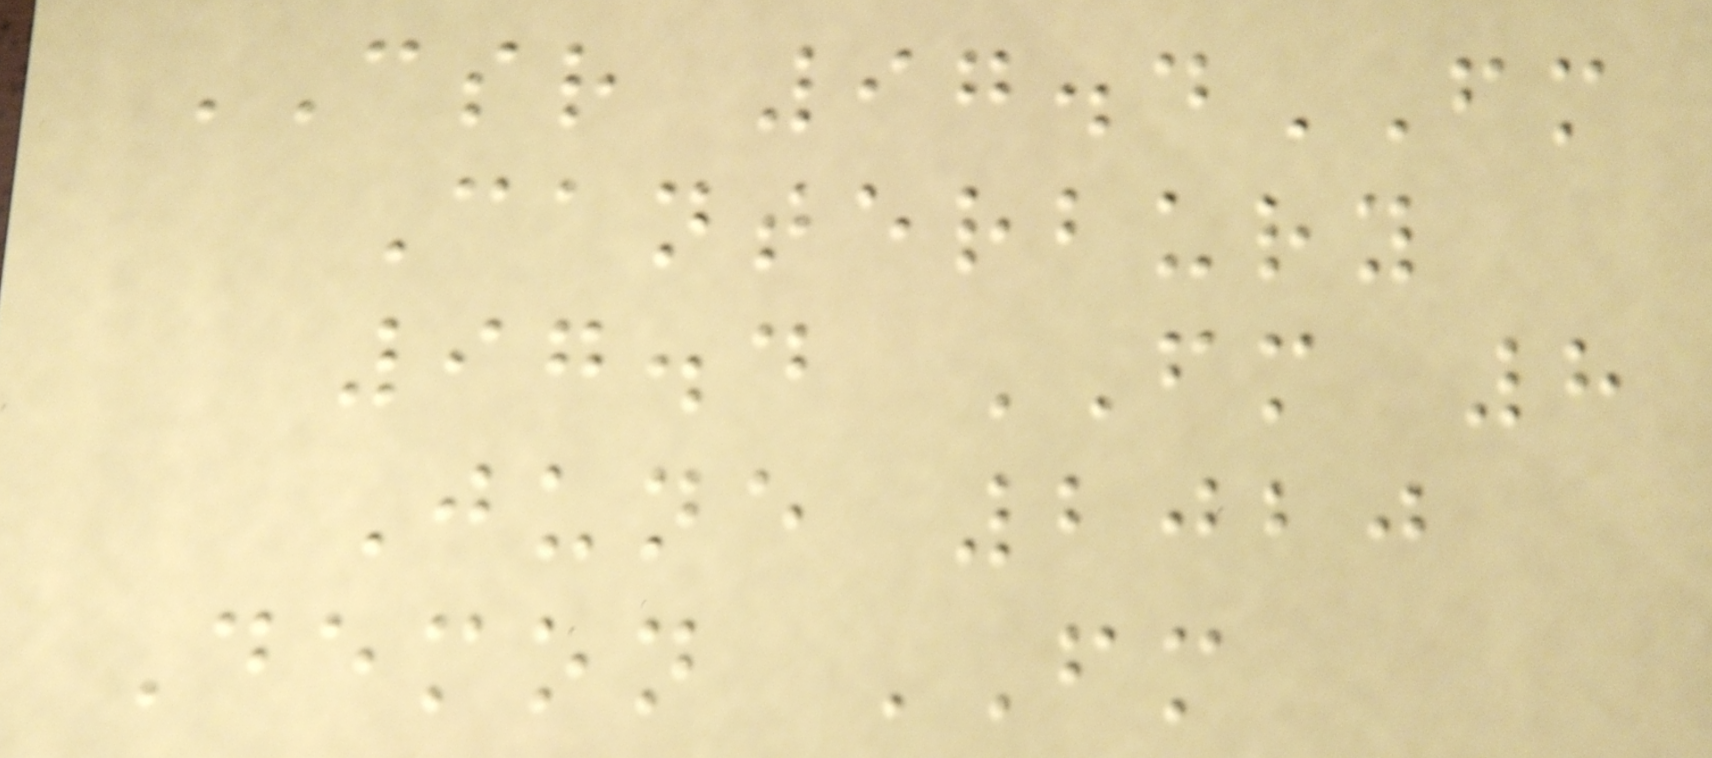CSR 97.4FM
Canterbury
97.4 FM 8
June 2020
Demon FM
